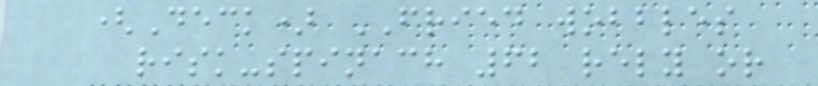(Deck) FRIED wobbles
risk-spinach 62 rely or
